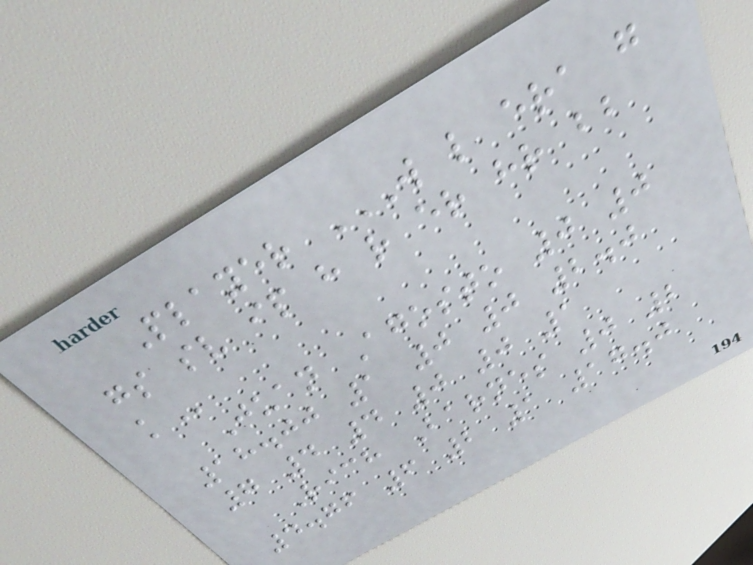Player W L ERA G
GS SV IP H R ER HR BB
K
Juan Agosto 0 0
18.00 1 0 0 2.0
7 4 4 0 0 1
Rich Barnes 0 2
4.76 6 2 1 17.0
